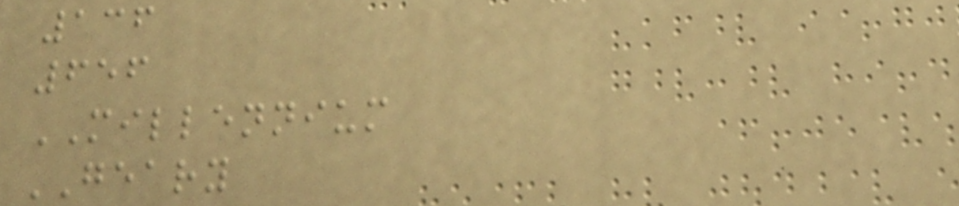136
656
MILLENNIUM
GEARY
